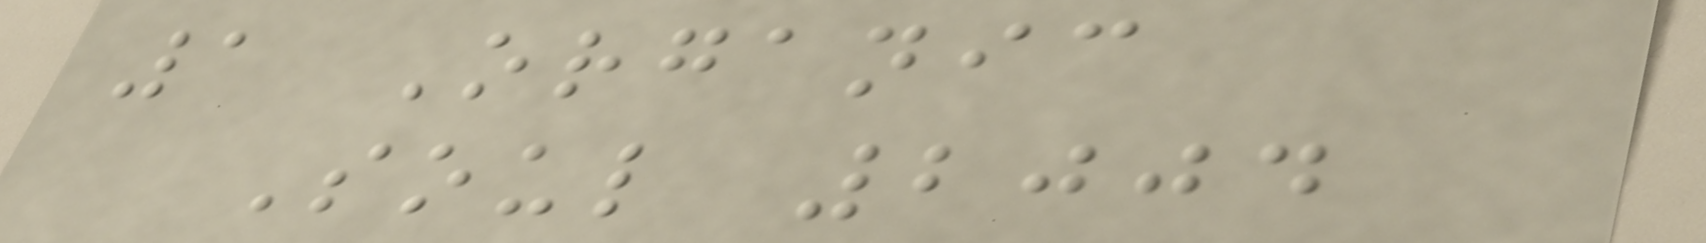1 Organic
Soul 2004
